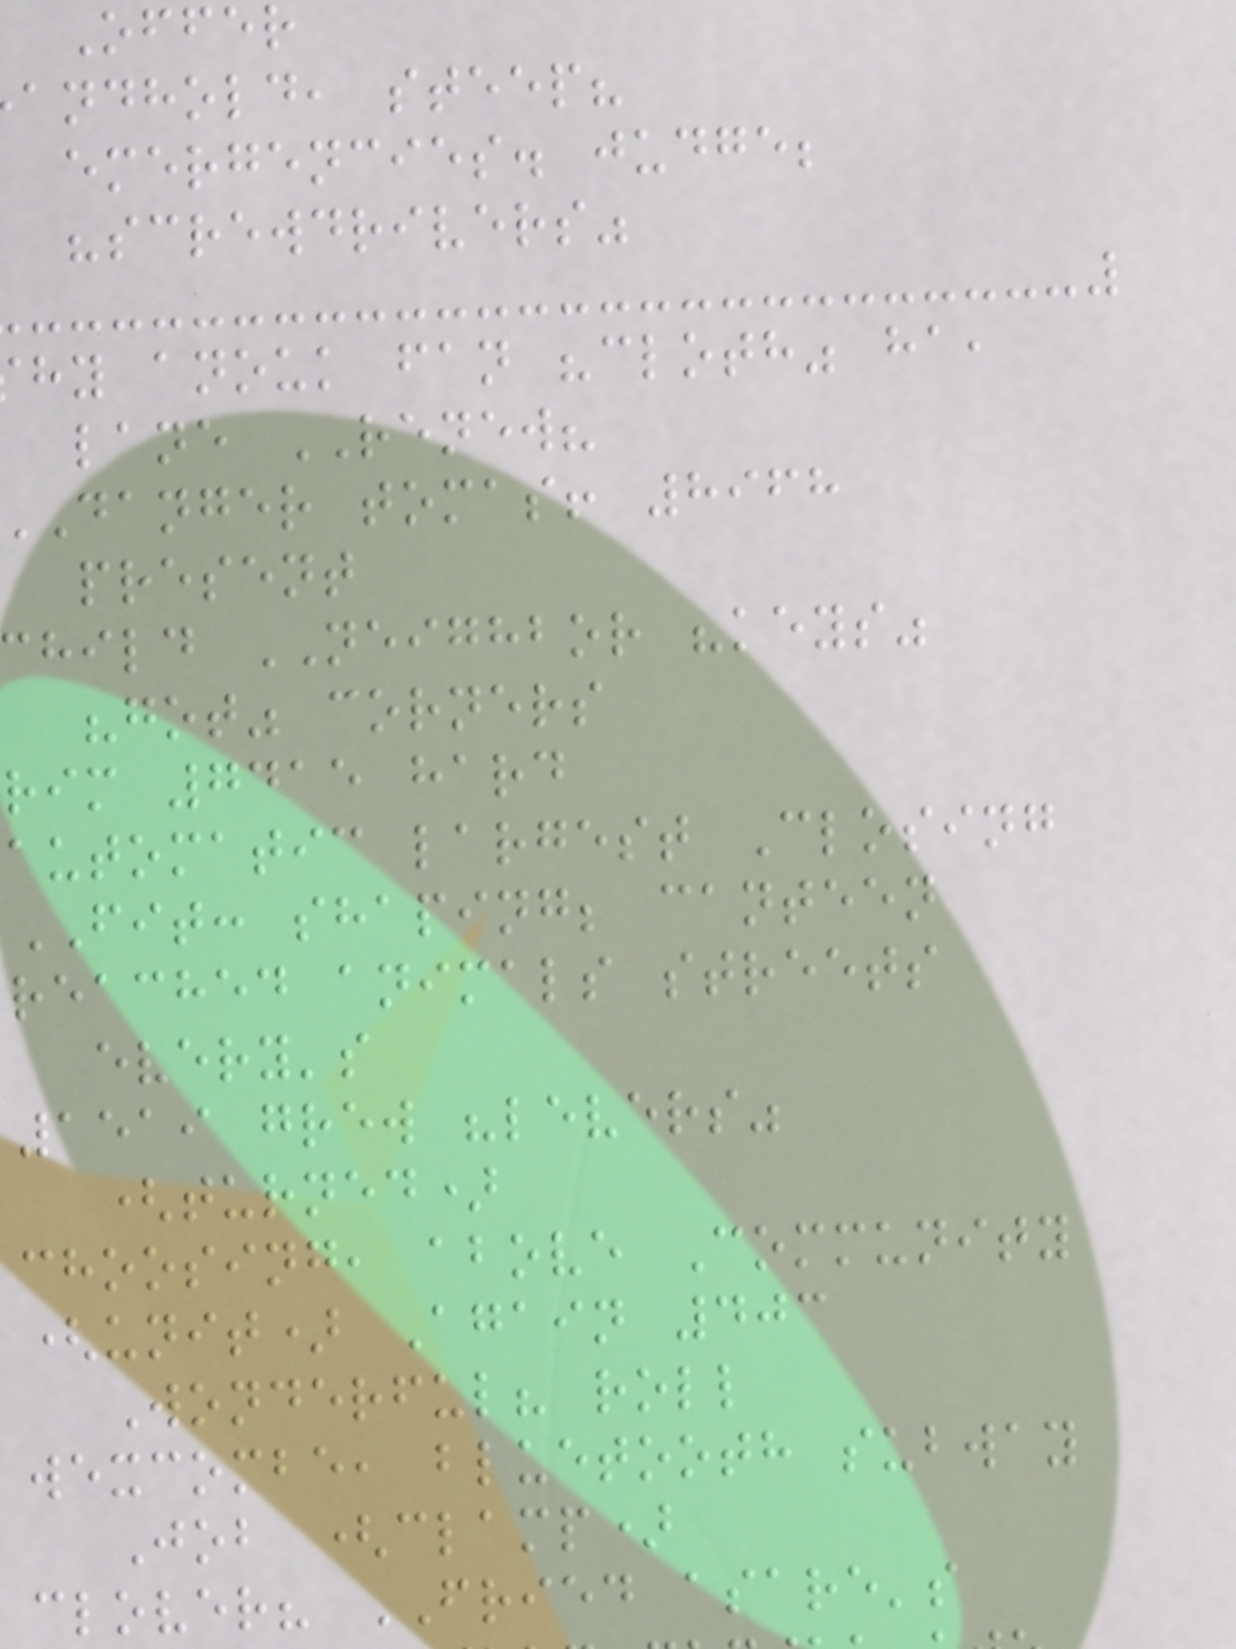Offer
andhold, steep?
emergencies. judge;
"screwdrivers"
hy anouk fan "cloth" ha,
lane RENEW?
danger tomas! 8968
present
hild NEIGHBOR "keys"
"got" corners
rim 7415 hard
automatic largest Closing
FIT: shaping; canteen
reached animals streets
every's
1519 grew "levers"
(turned)
choosing, above Community
(unit) Again 403
Wonderful? roll
wexcombe, bluetooth subway
Job (clamp)
clover? FRIED asare's
